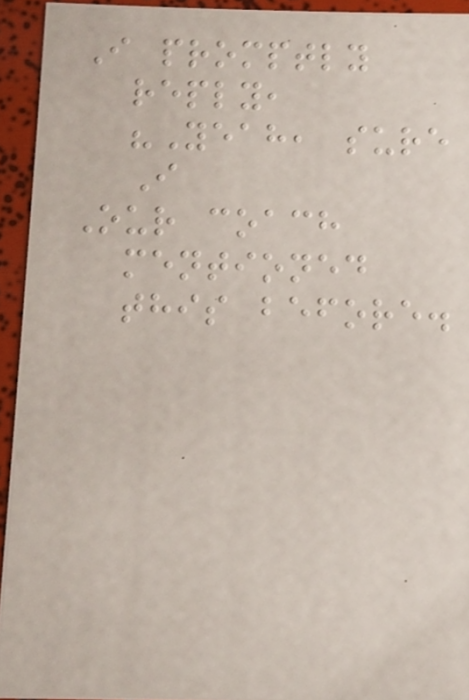I promptly
reply,
"Yeah, sure
I
Our coach
mentioned
this before.
